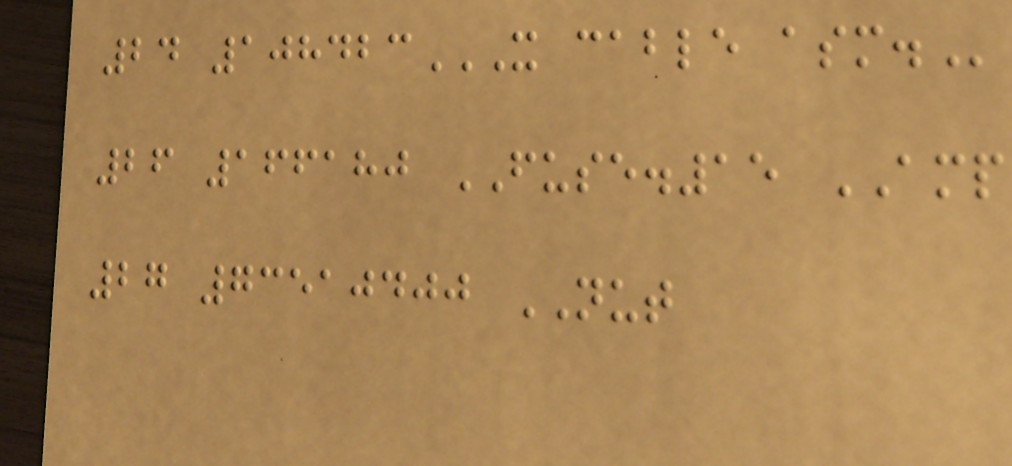24 108423X CABLE ASM.
26 166180 FUSE.15 AMP
27 73510400 NUT
